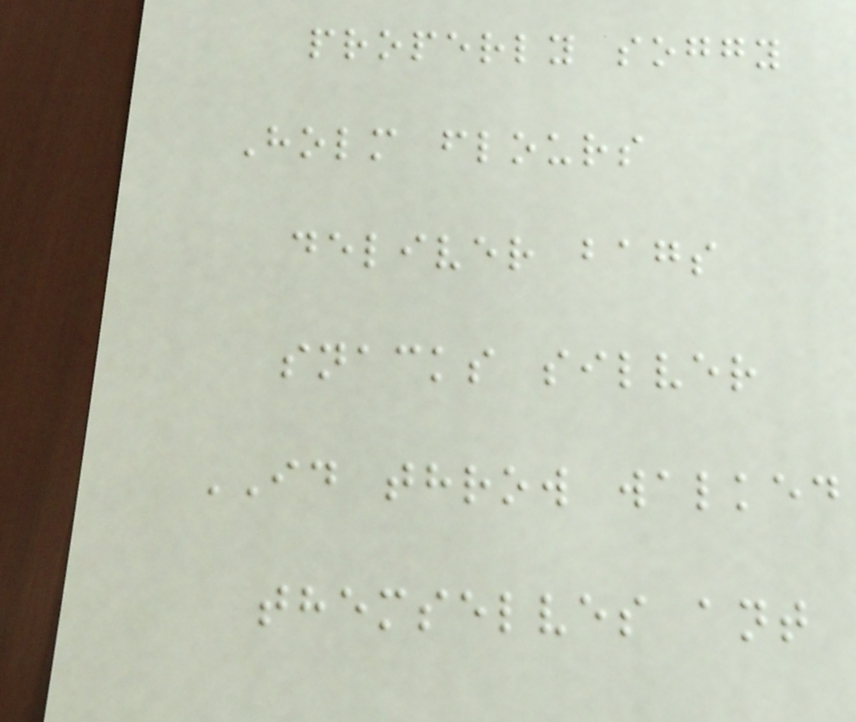properly soggy
Holm flours
deliver bags
snacks silver
ID throw walked
themselves ant
